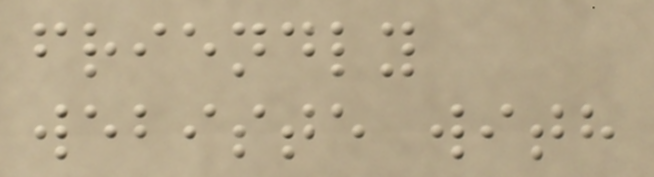friendly
webiste with
